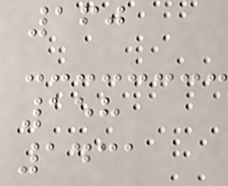160
158
1431
